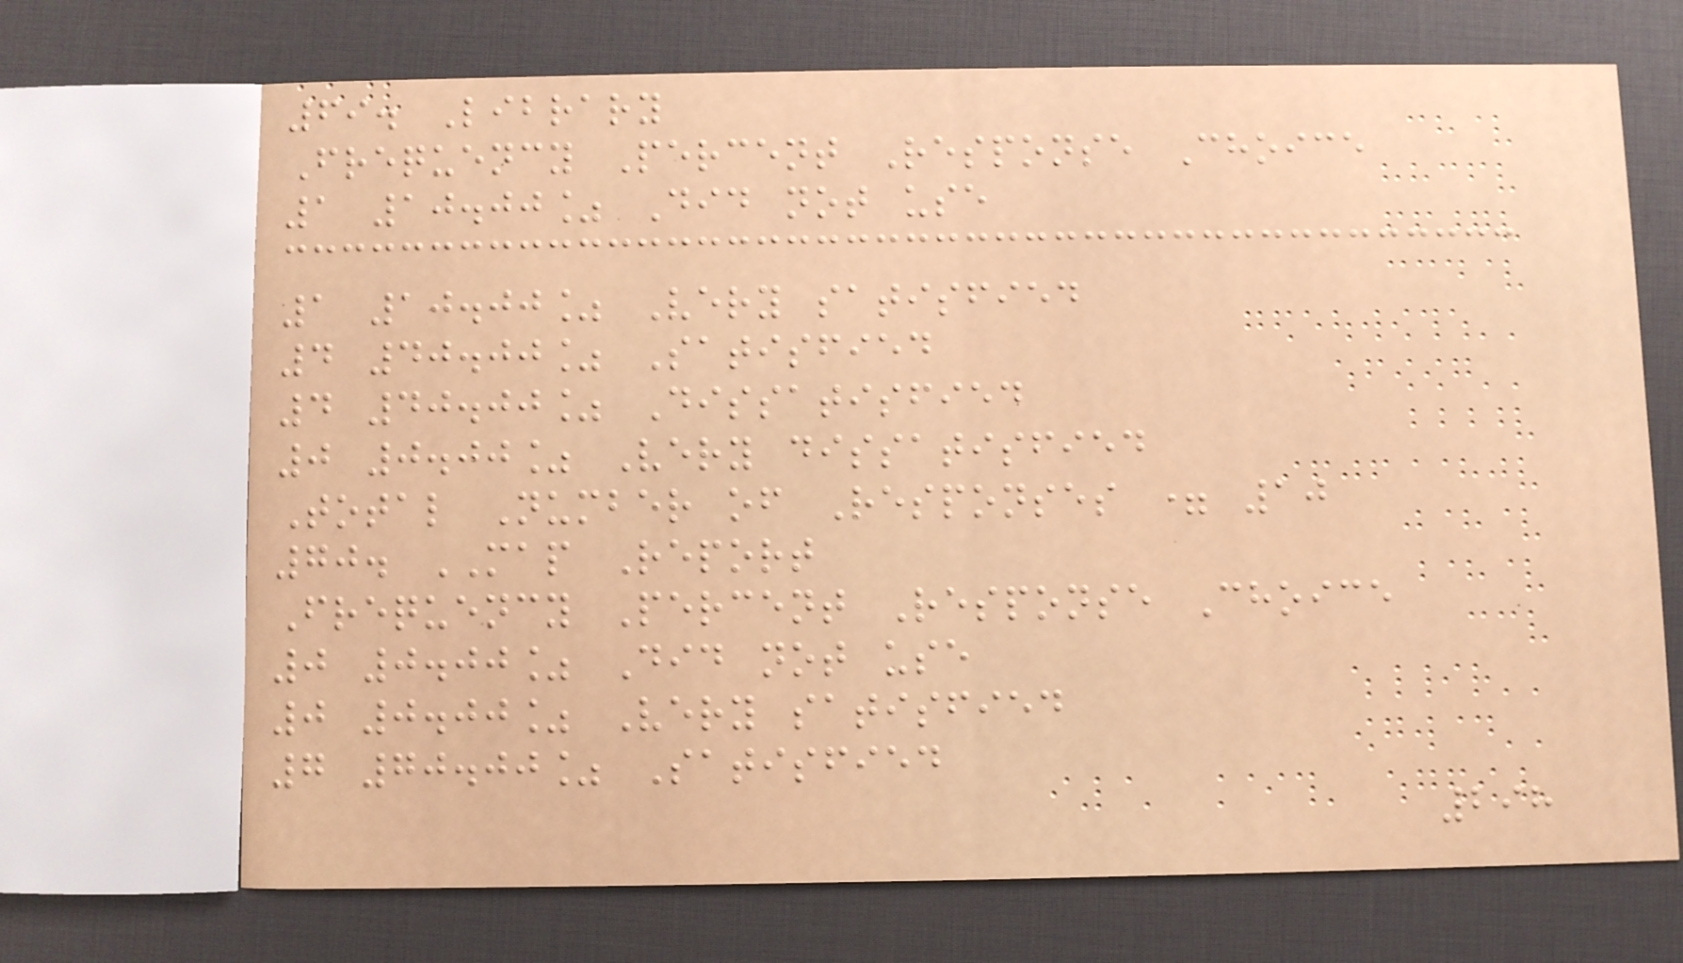69. Library
Frequency Percent Response Choice
1 10.00% Did not use
1 10.00% Very satisfied
4 40.00% Satisfied
4 40.00% Dissatisfied
0 0.00% Very dissatisfied
Total Number of Responses = 10
70. MAP Report
Frequency Percent Response Choice
0 0.00% Did not use
0 0.00% Very satisfied
7 70.00% Satisfied
298
